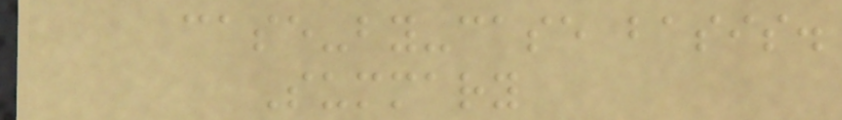case-by-case basis.
Summary
